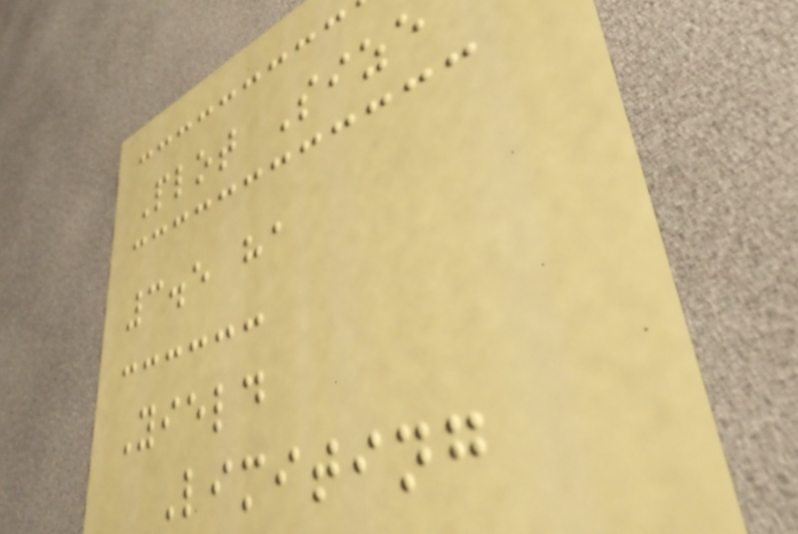Plot Size
3.5 ha
Yield
Limiting
